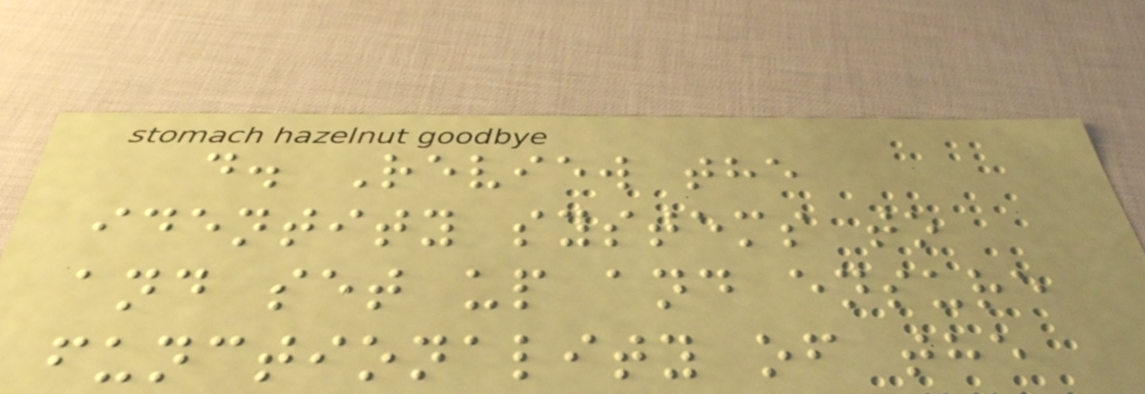d. Review the
identity systems to
and set up and ensure
functionality of the
